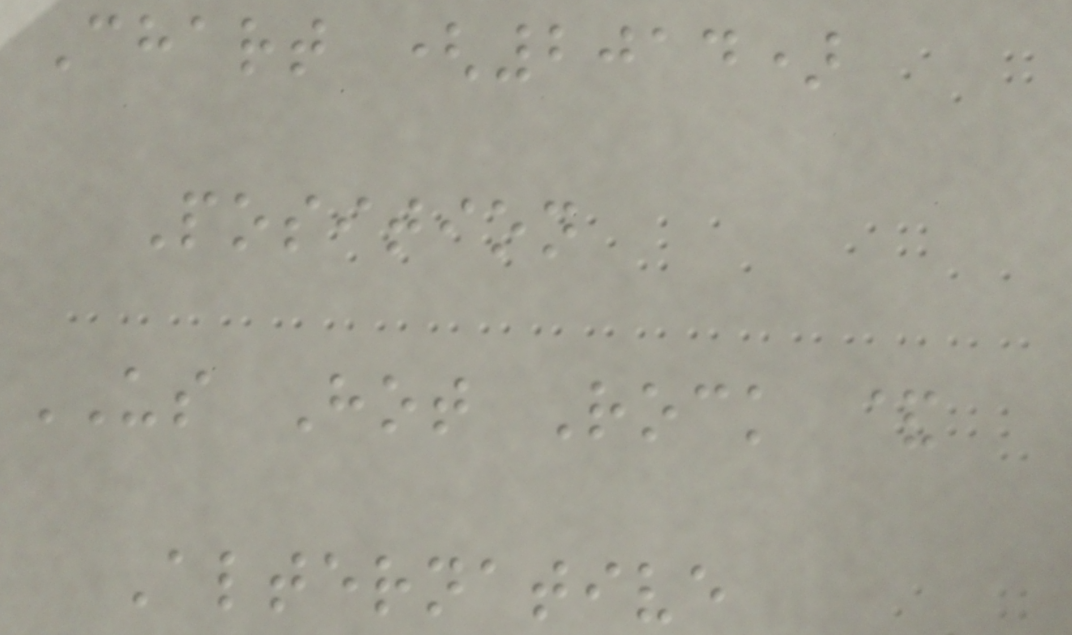Chart (2014)
Position
US Hot Rock &
Alternative
